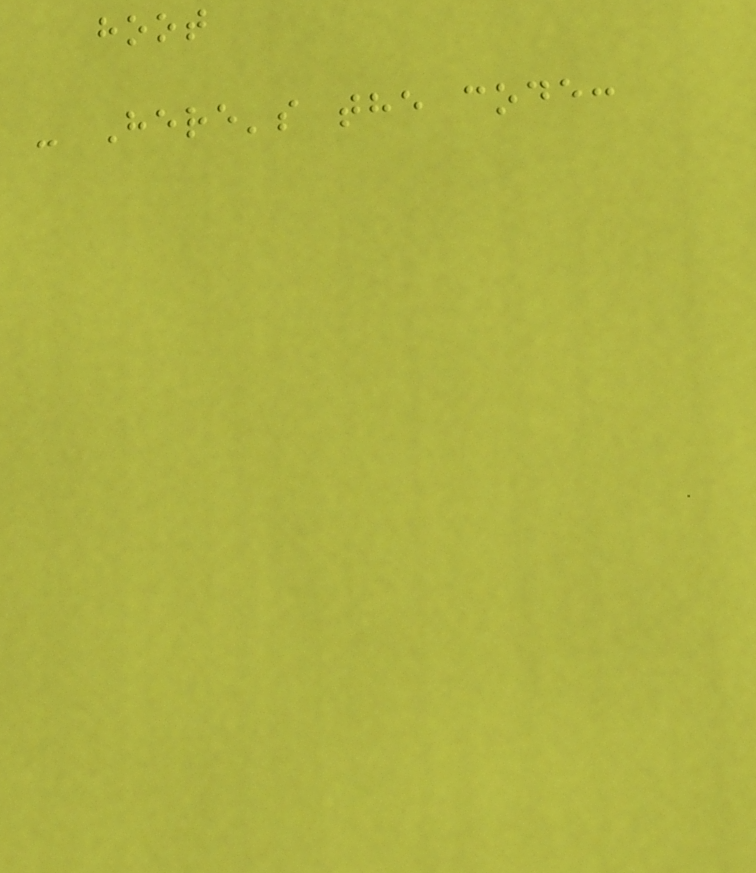hoot
- Here's the code:
